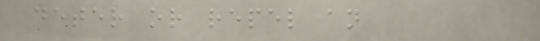deter or repel an
